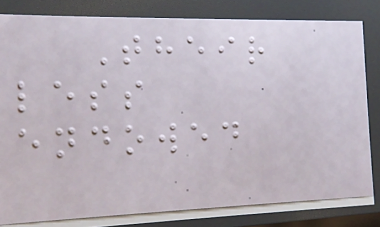Their
less
endowed
